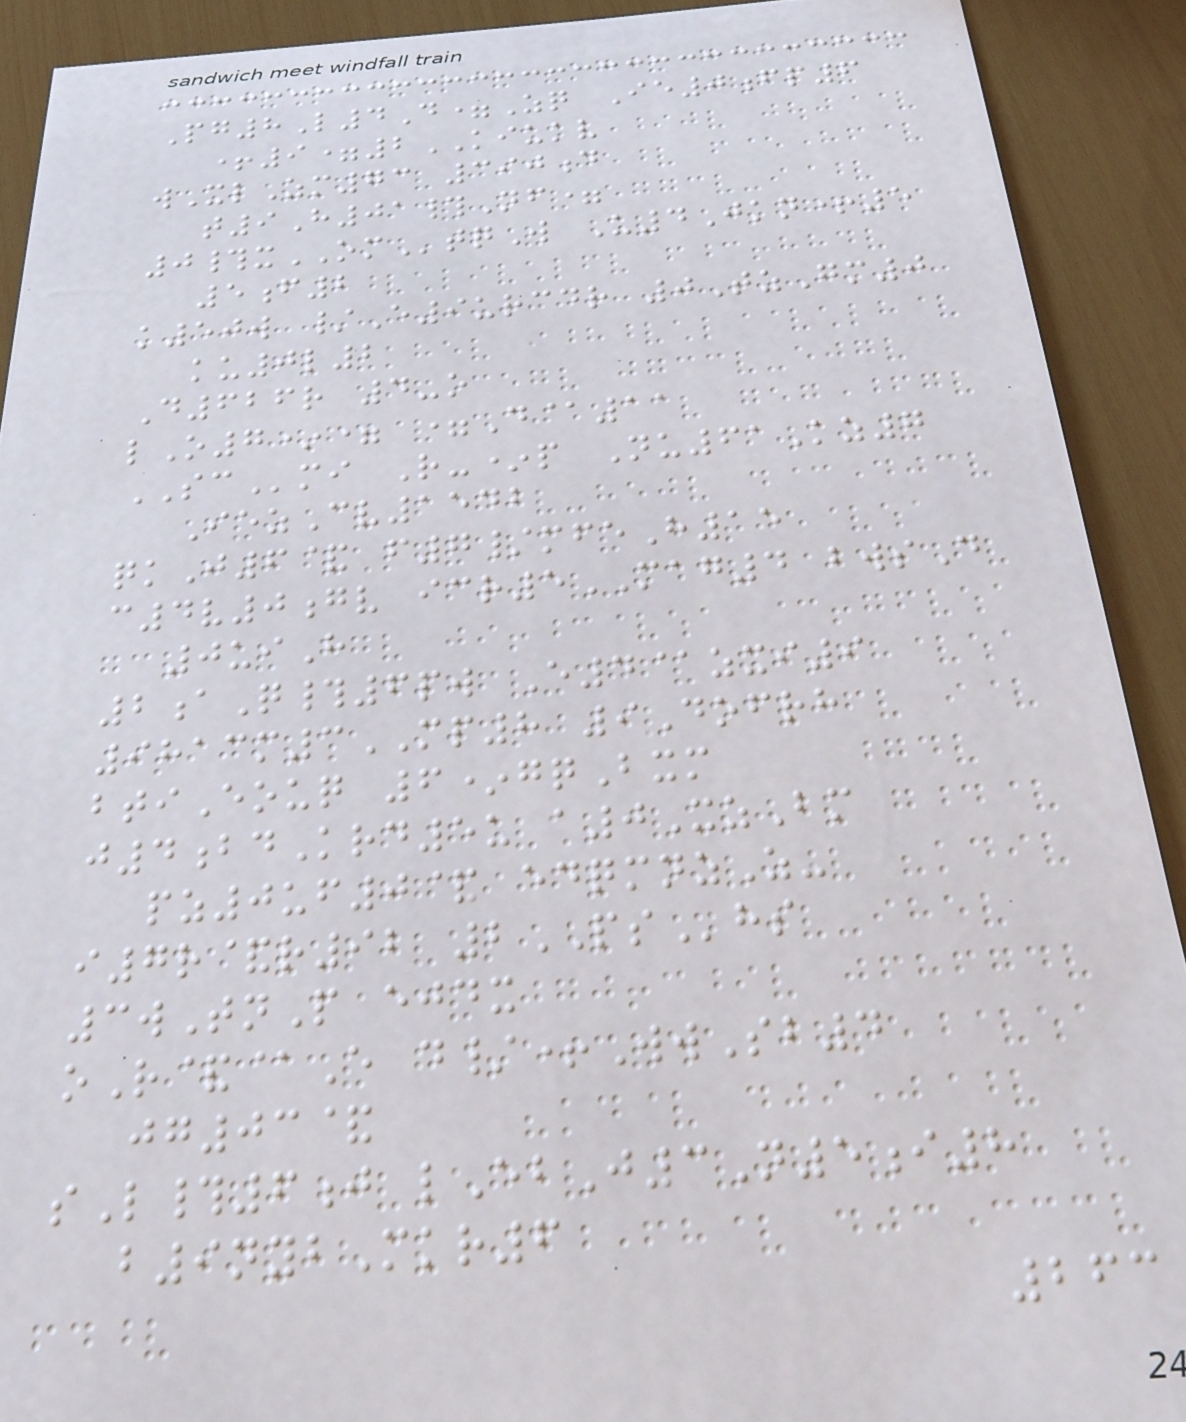Pg8L4D=Zq Ie0fp6
+9=2KIUKV
wXlZm73 390d
t9H01#Nf=
0#xOMtqW U4Jkn+5
5f2
k50w /E9urcdr 0TzGm0
ku0l2
D626r 4-o
lO7*= =D@11
SCmi R-*p Nu61Kz7
IezCv1542
qkJ6& f7/mfeH15
c4v0gv icr5MAG4 bwsD
0uiH
2aQ#6pw E4@zxi9
9813m3MP8 9Dofrh
btiEouq 6*gqBxm
j4bdKrd5u a0XzBm
pz0uf0& edqmnzZ-
i7r&r92 2PShs
3wTnP ejdx
oR&@E d/+WwSb4
jg03&
sL#6j lEbJ3N5i8
b9nybMkr6
263
